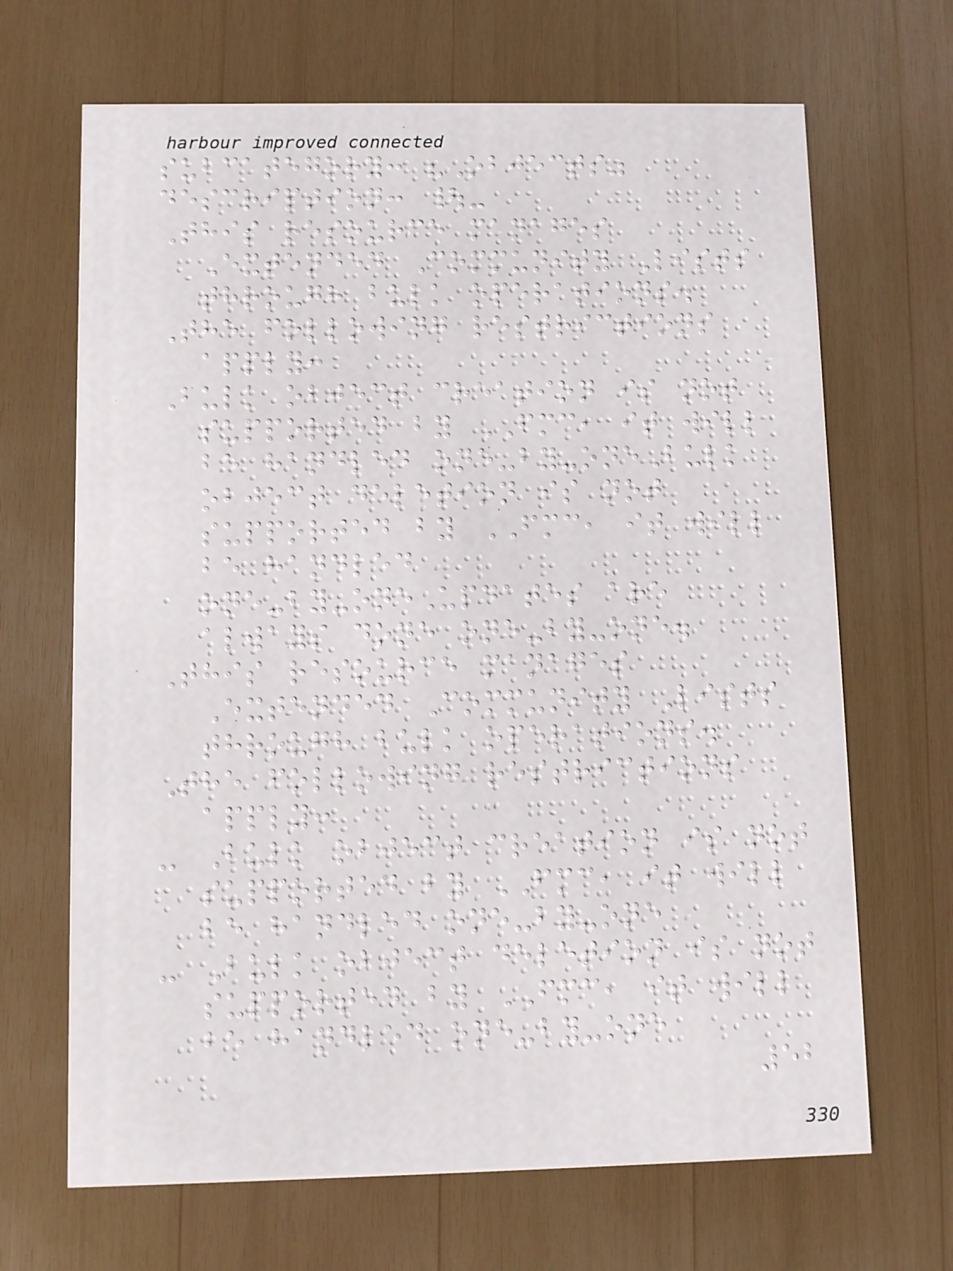subcategory: "Objects"
description: |-
This resource manages
Extended Community Lists
through bulk operations.
The following restrictions
apply:
Bulk object creation is not
supported by FMC, it will
be handled one-by-oneBulk
object deletion is not
supported by FMC, it will
be handled
one-by-oneUpdates are
always done one-by-one.
This resource manages
Extended Community Lists
through bulk operations.
The following restrictions
apply:
- Bulk object creation is not
supported by FMC, it will
be handled one-by-one
- Bulk object deletion is not
supported by FMC, it will
be handled one-by-one
52
